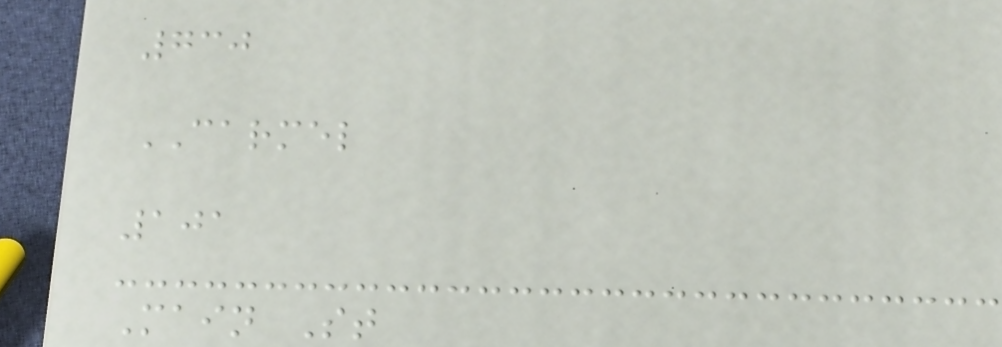730
CARMEL
101
Main St
